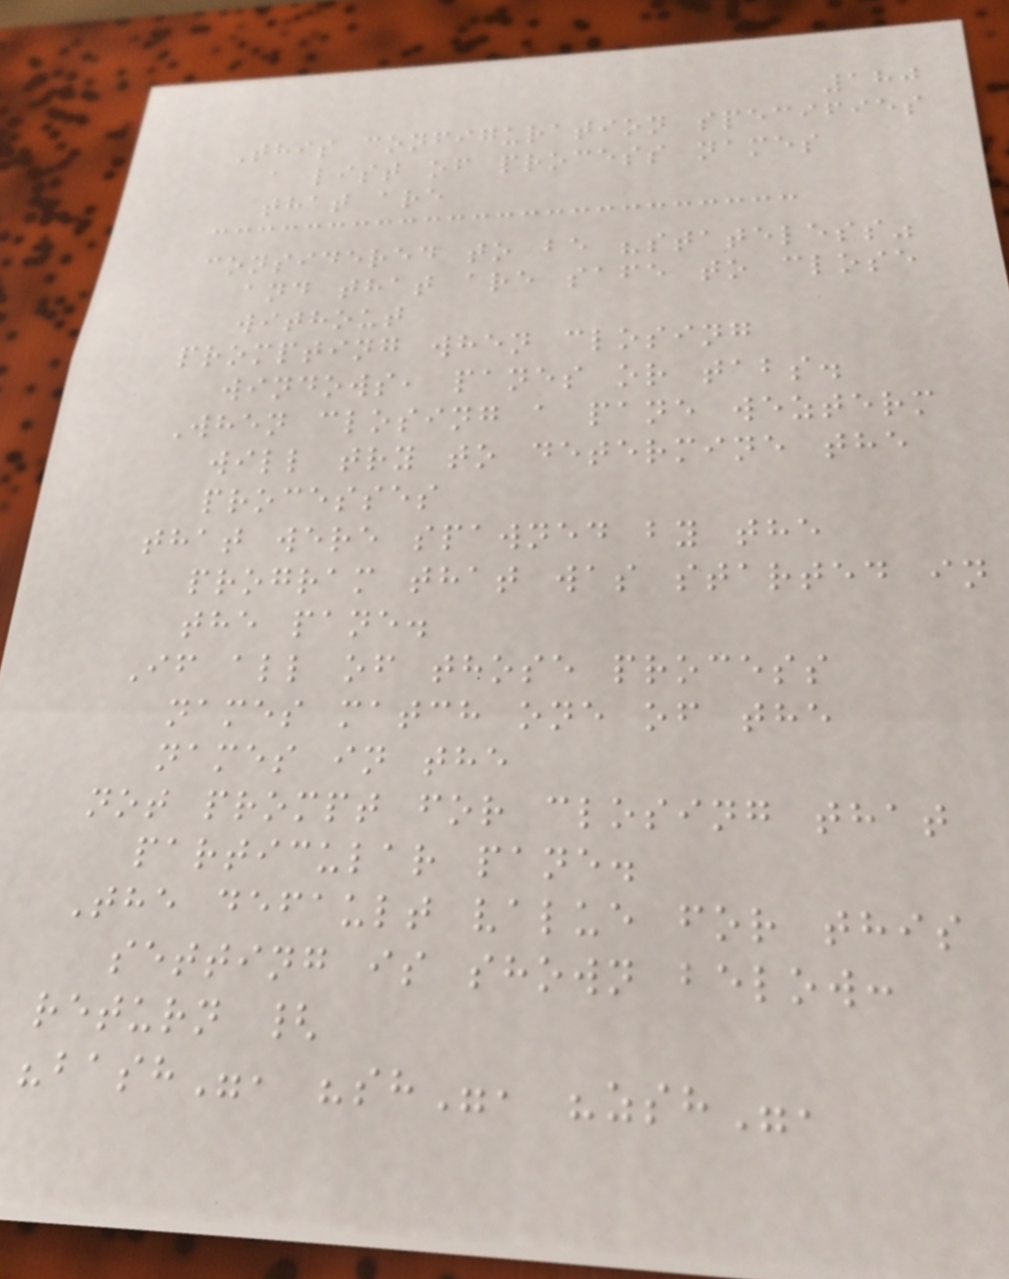180
This configuration specifies
a list of process names
that are
considered to be "stateless"
and that are safe to close
without
prompting when closing
windows, panes or tabs.
When closing a pane wezterm
will try to determine the
processes
that were spawned by the
program that was started in
the pane.
If all of those process
names match one of the
names in the
not prompt for closing that
particular pane.
The default value for this
setting is shown below:
return {
"bash", "sh", "zsh",
